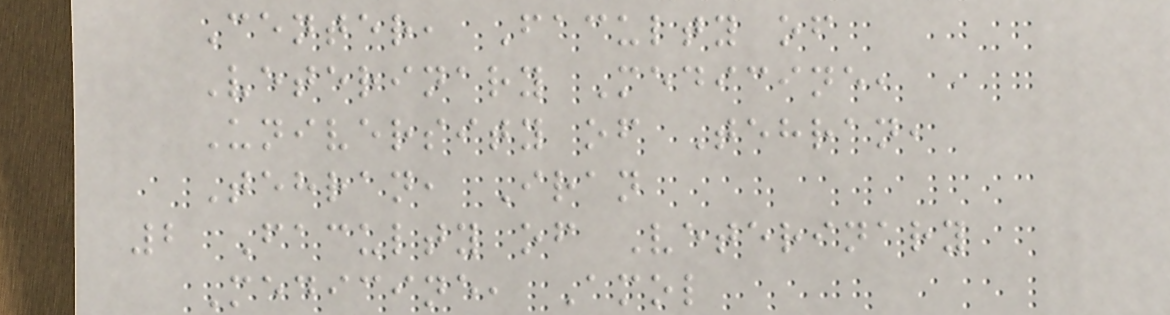Center, Faculty of
Veterinary Medicine,
University of Tehran,
Tehran, Iran
2 Faculty of Veterinary
Medicine, Amol
